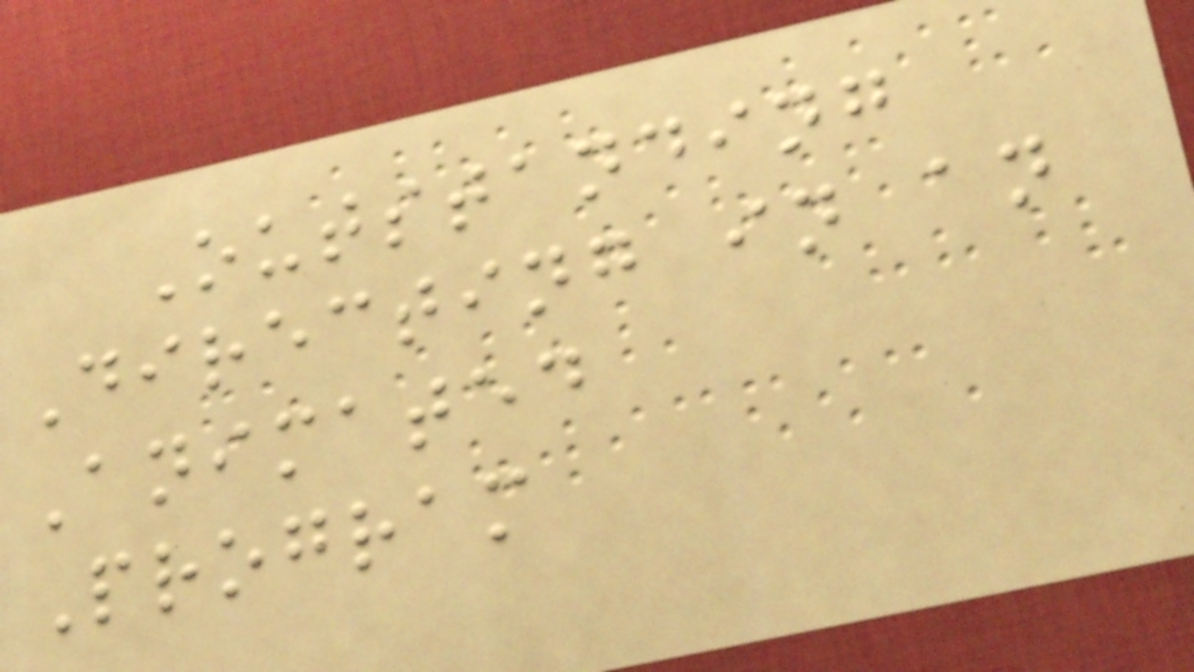Outstanding
Directing in an
Animated
Program
